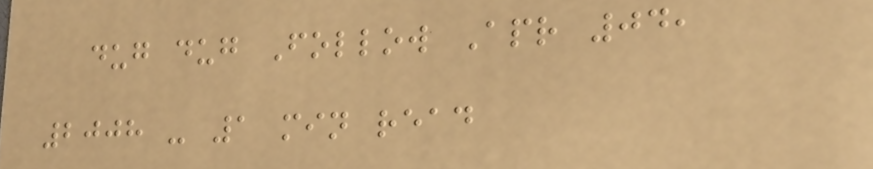dug dug Follow Apr 04,
2008 - 1 min read
